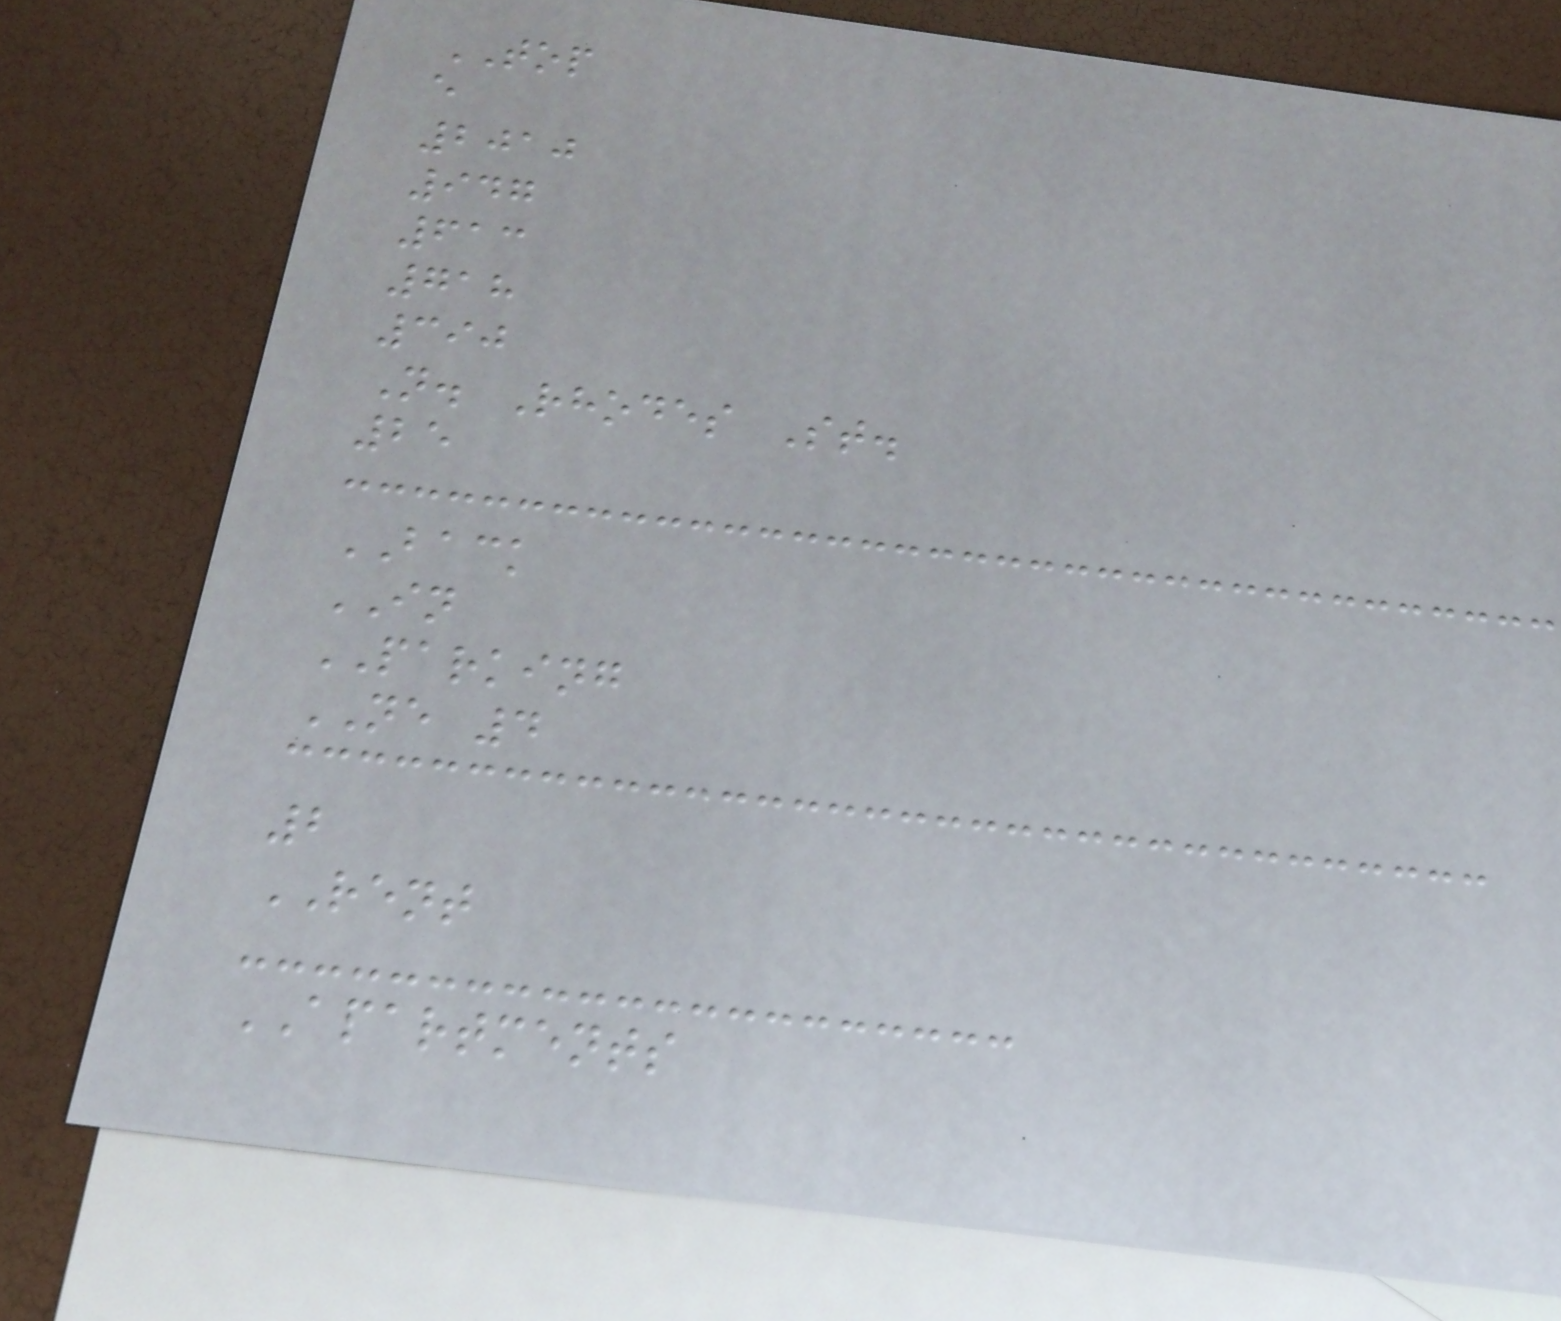TOP
e
2010
947
613
718
390
N. Rhodes St.
25
BACK
IN
PARKING
NE 4
2
RENT
APARTMENTS
